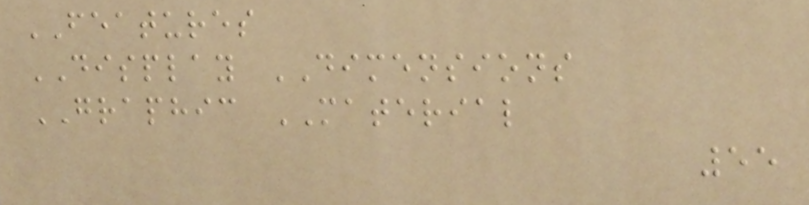FEATURES
DISPLAY DIMENSIONS
GRAPHIC MATERIAL
55
